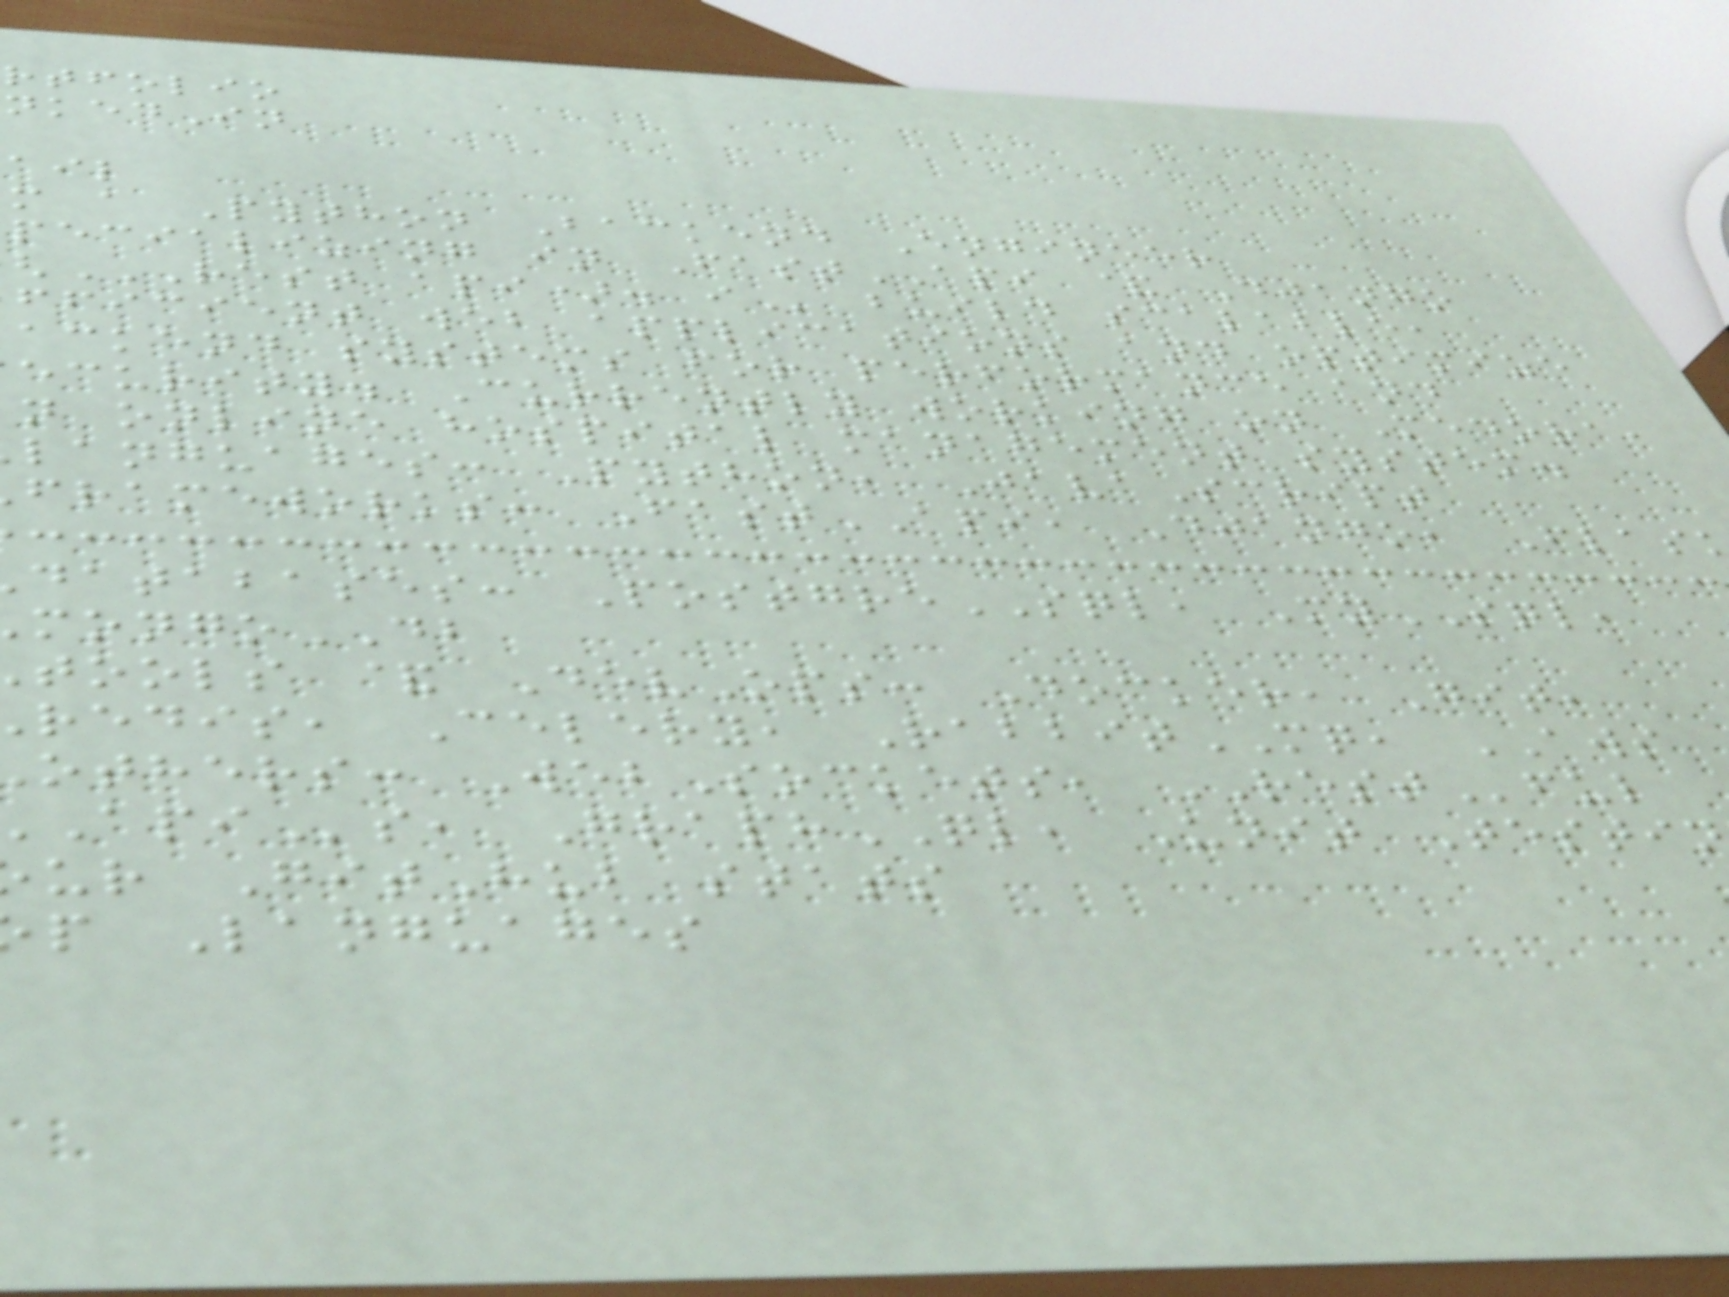rtfolio
nkedIn
m a Python Backend Engineer
pecializing in FastAPI & Django
fficient web applications and optimize
ackend systems for performance and
ecurity. Currently working on Medora,
n online hospital management system.
languages: Python, JavaScript
frameworks: FastAPI, Django, Flas
databases: PostgreSQL, MySQL,
ongoDB
tools & DevOps: Docker, Git,
redis, Celery, RabbitMQ, AWS
others: WebSockets, RESTful
s, GraphQL, Unit Testin
ur GitHub stats
p Languages
